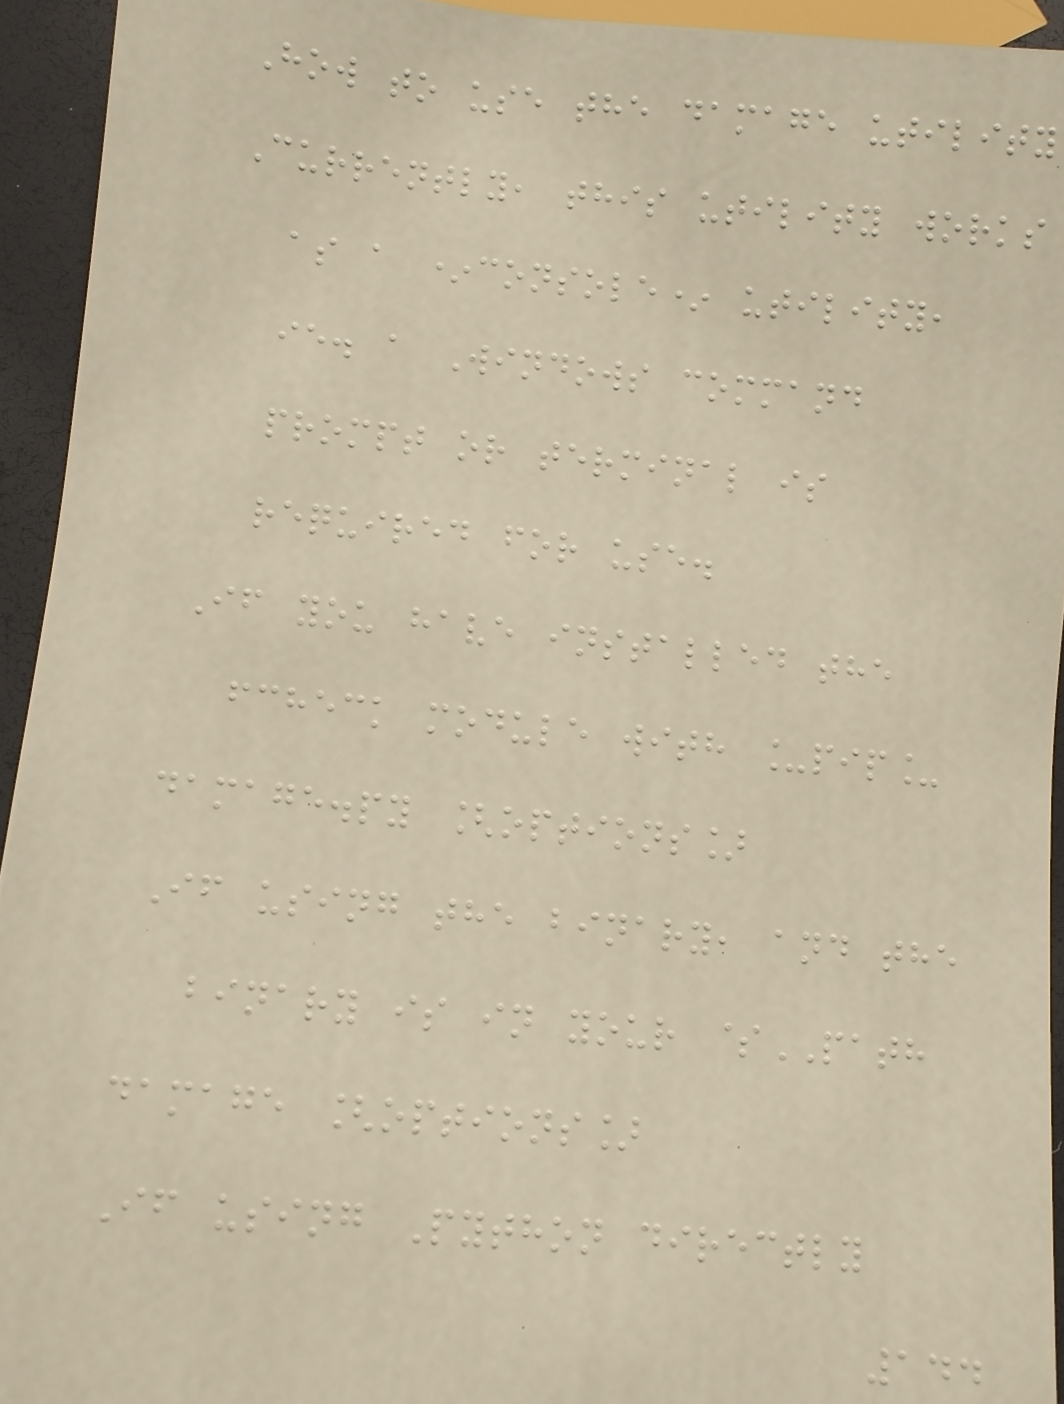How to use the damage utility
Currently, this utility works
as a *console* utility,
ie. a Windows command
prompt or terminal is
required for use.
If you have installed the
fcheck module with _pip_
damage.py [options]
If using the binary, and the
binary is in your $PATH
damage [options]
If using Python directly
144
